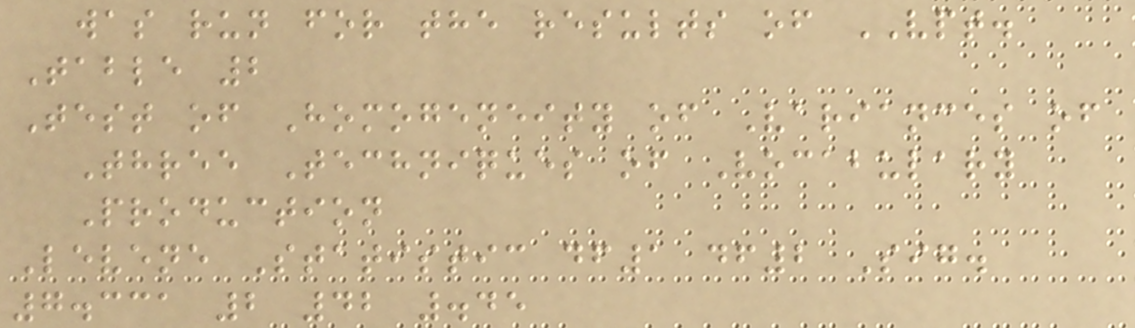was run for the results of VPT.
Table 2
Test of Homogeneity of Variances of
Three Techniques of Vocabulary
Production
Levene Statistic df1 df2 Sig.
7.331 2 42 .45
